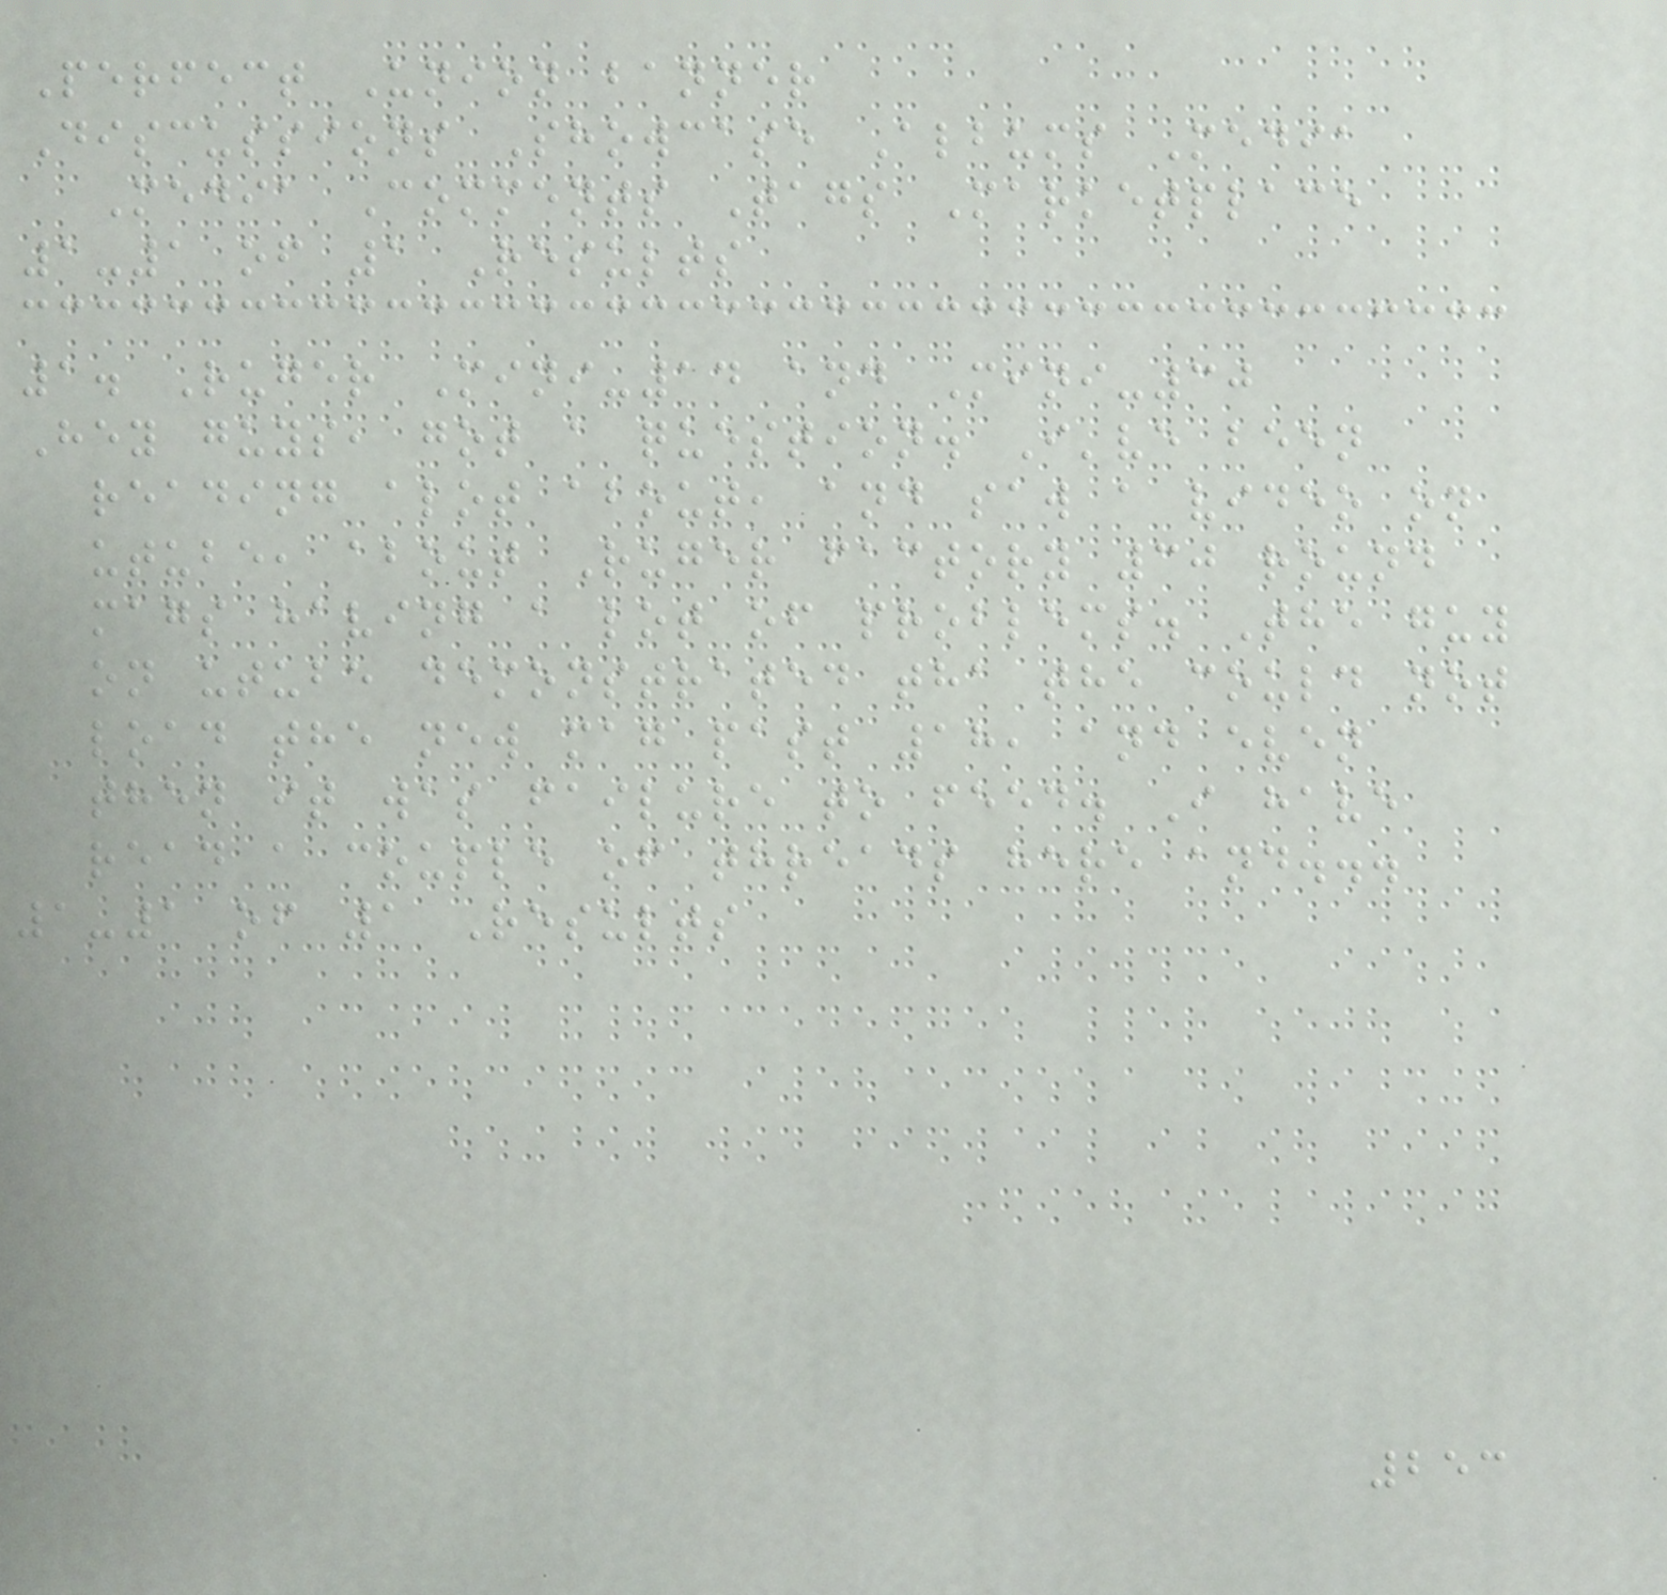Perfect Union banner
Discussions Showcase Albums Media
Media Comments Tags Marketplace
1-1 of 1 Results
1. Ruger Mini-14 and Mini-30
Hey guys, got a question. I've been
reading alot about, and saw a video on
utube, about Ruger factory 30 round
mags having a lot of problems. The guy
on utube demonstrated tha the could not
load the new mag past 18, and even
then it was failure to feed. I have
read a couple of threads here and...
1-1 of 1 Results
253
